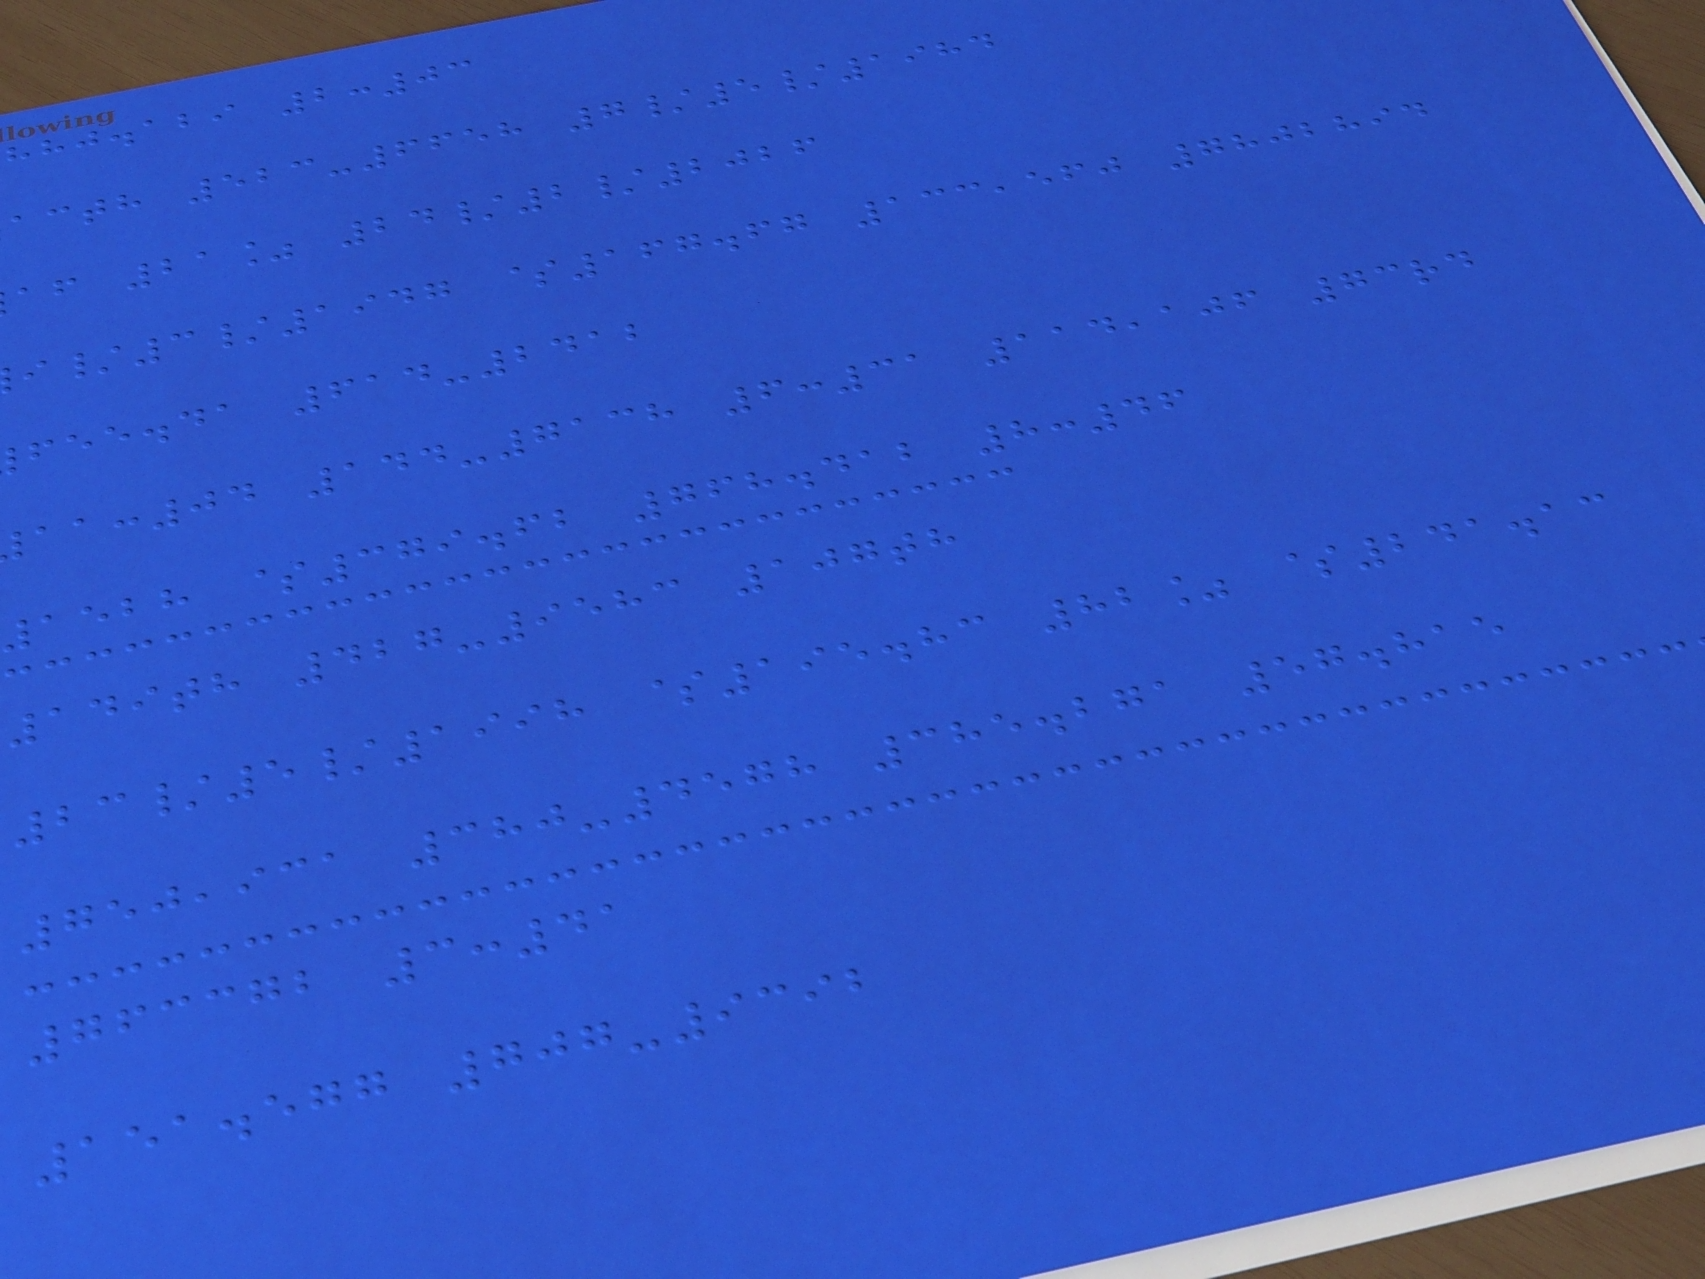hhj.abi 2:03
acth 523-6658 7/5/1984
af 21% 24/2/2026
/3/1947 $167.67 133,560 7802894
fee.da 614-2412
:04 144-7138 6:31 114,106 73rd
aebh $379.62 768.412 8:46
149th 427-9583 107th
23/5/1998 $195.83 82% $241.13
750,931 380-4578 385.271 57.815
763372 3:41
151.577 707-9392
